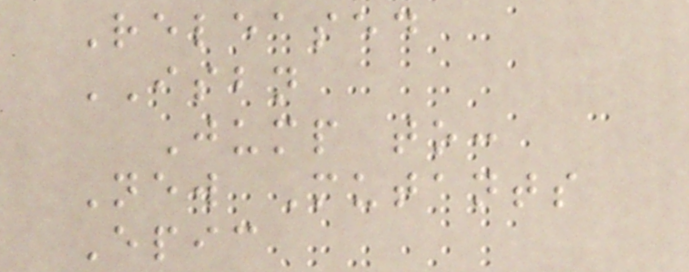Released
ISBN
Jump to:
New Mutants
Epic
